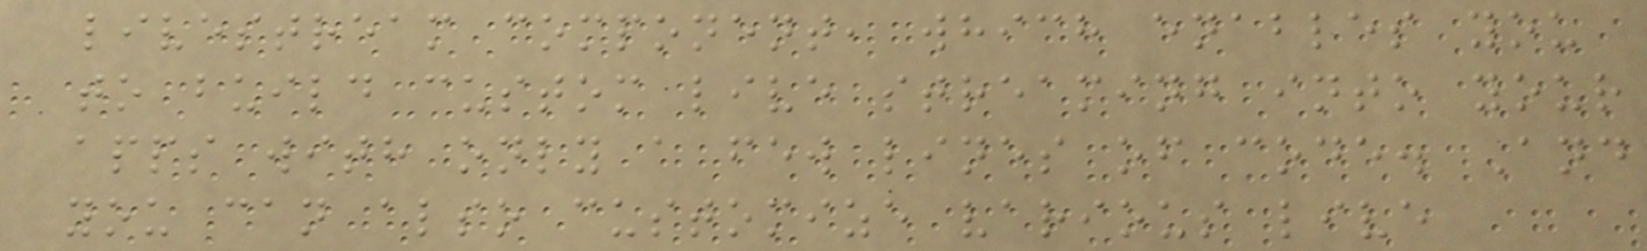livestream component, which enables you
to build custom live streaming into your
apps with only a few lines of code. And
you can also customize various live
